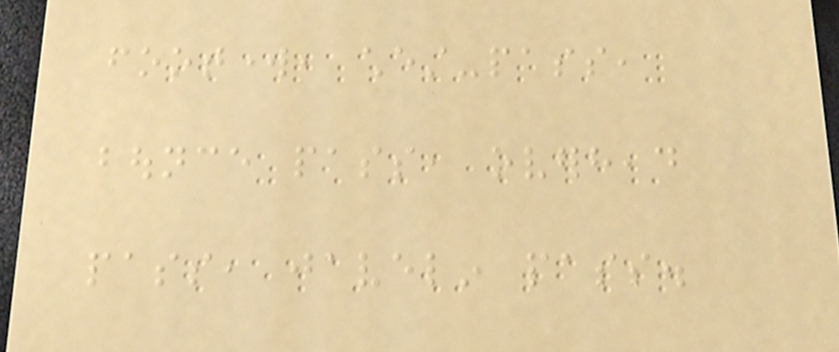footwork, chest-pass,
bounce pass, overhead
pass, javelin pass.
